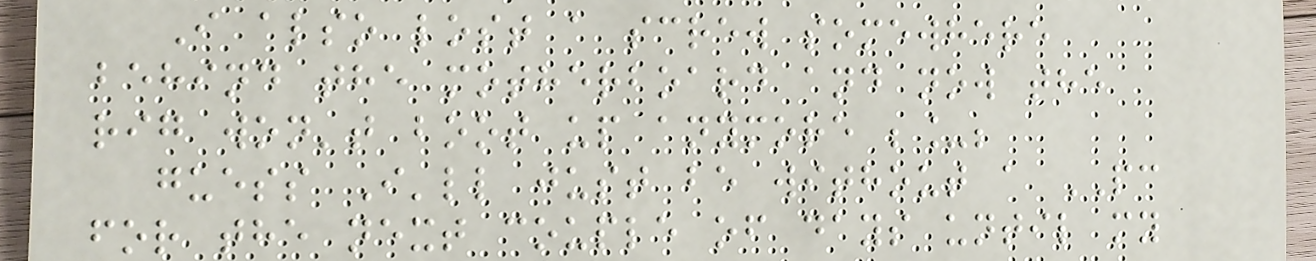I also lost a screw somewhere
behind the motherboard and now the
rig won't boot up anymore ;_;
guess I'll just be without a PC
for the next couple of days until my
